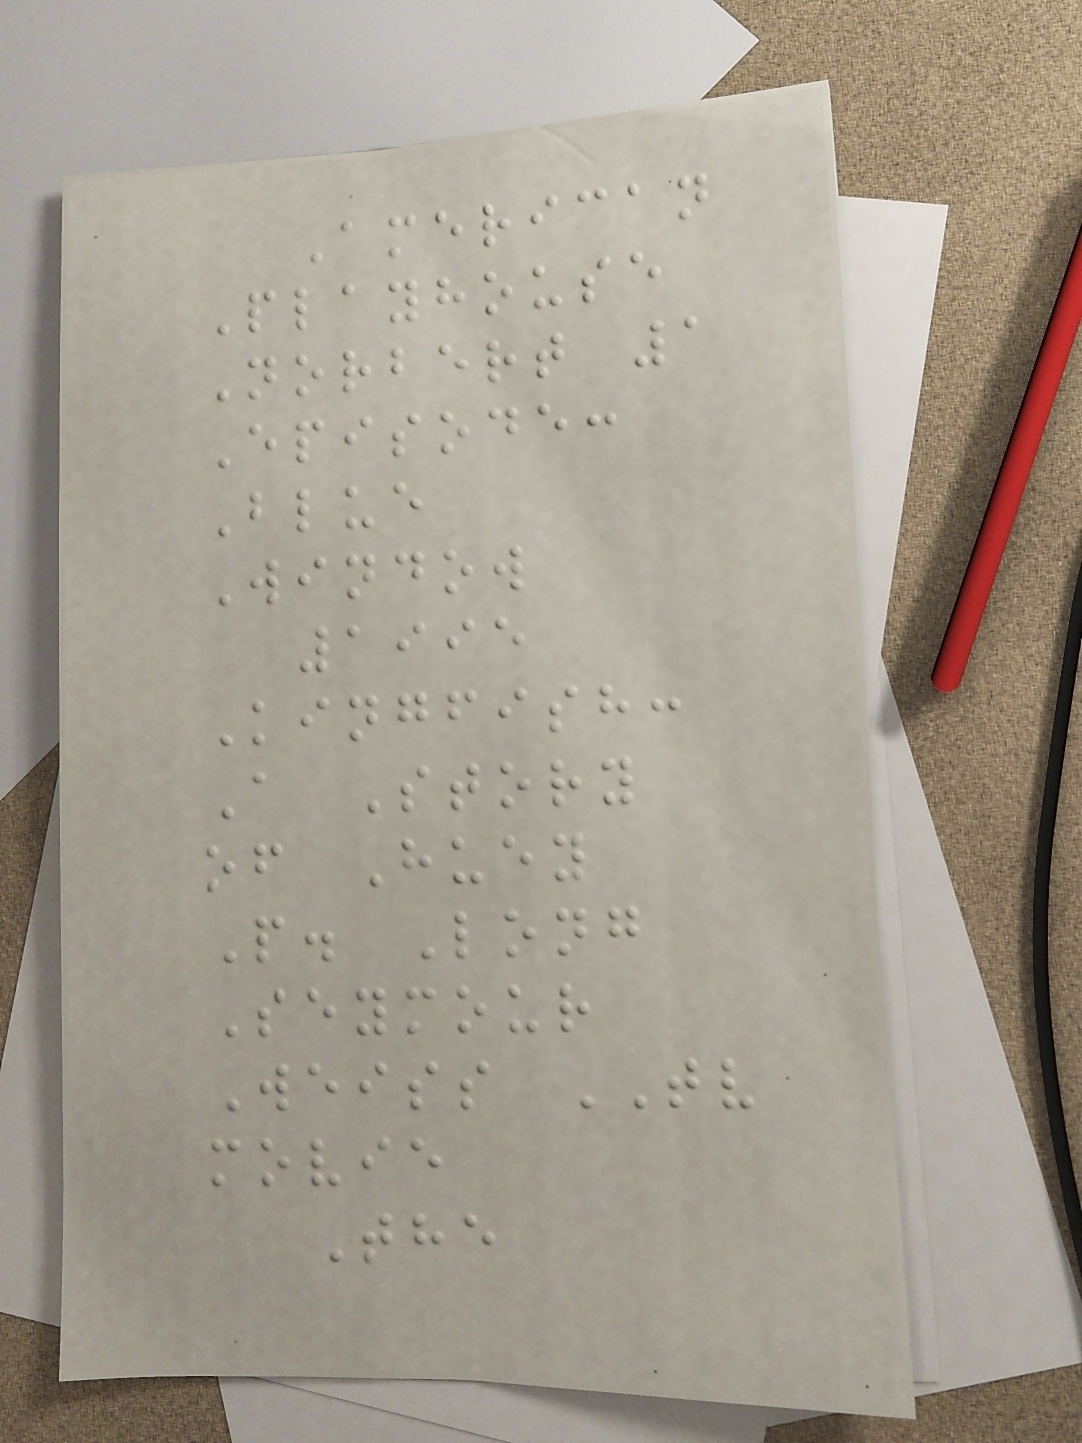American
Playhouse
Norbert 1
Episode:
Blue
Window
1995
Kingfish:
A Story
of Huey
P. Long
Seymour
Weiss TV
movie
The
